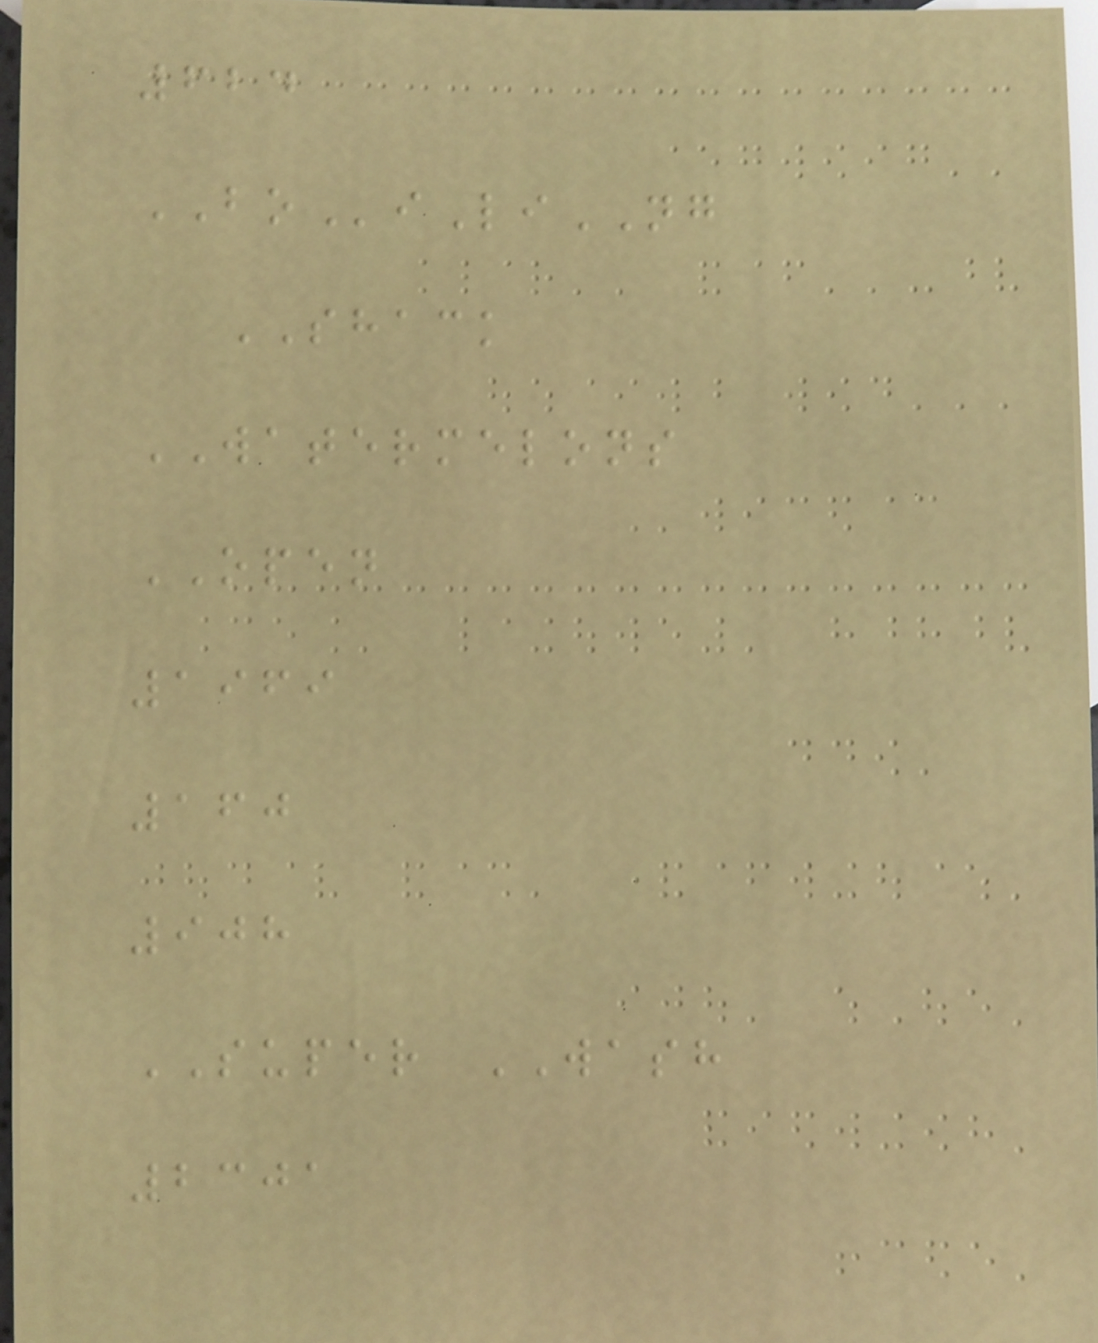624
BOiLiNG
SHACK
WATERMELONS
OPEN
1969
160
908
SUPER WASH
2301
